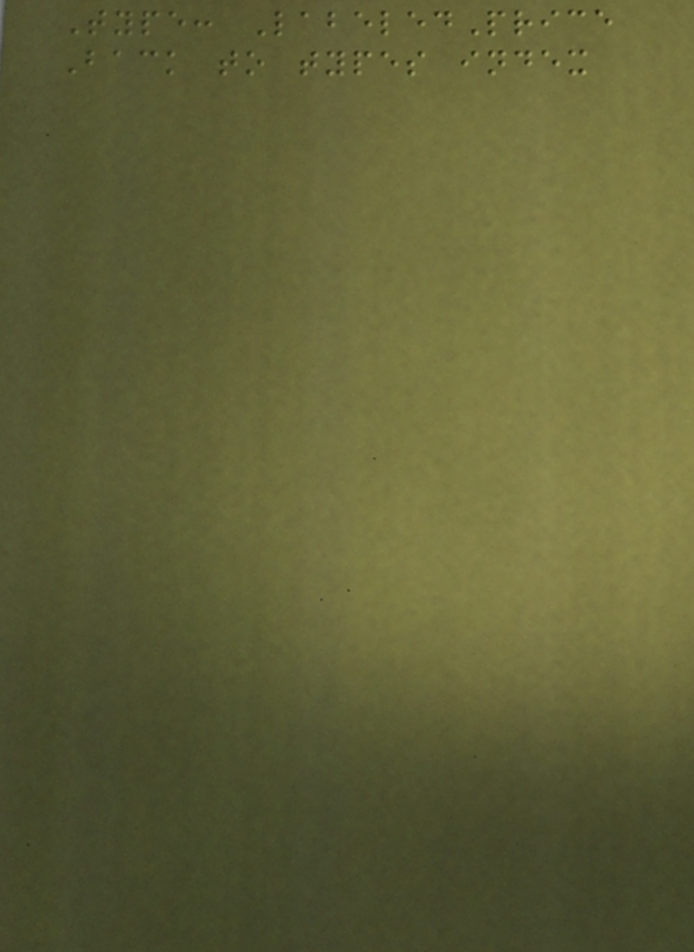Type: LabeledPrice
Back to types index
